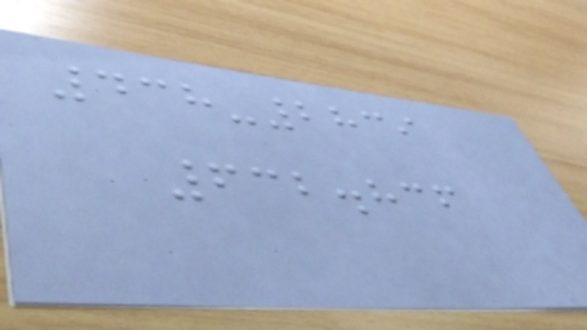438-2839
632.836
